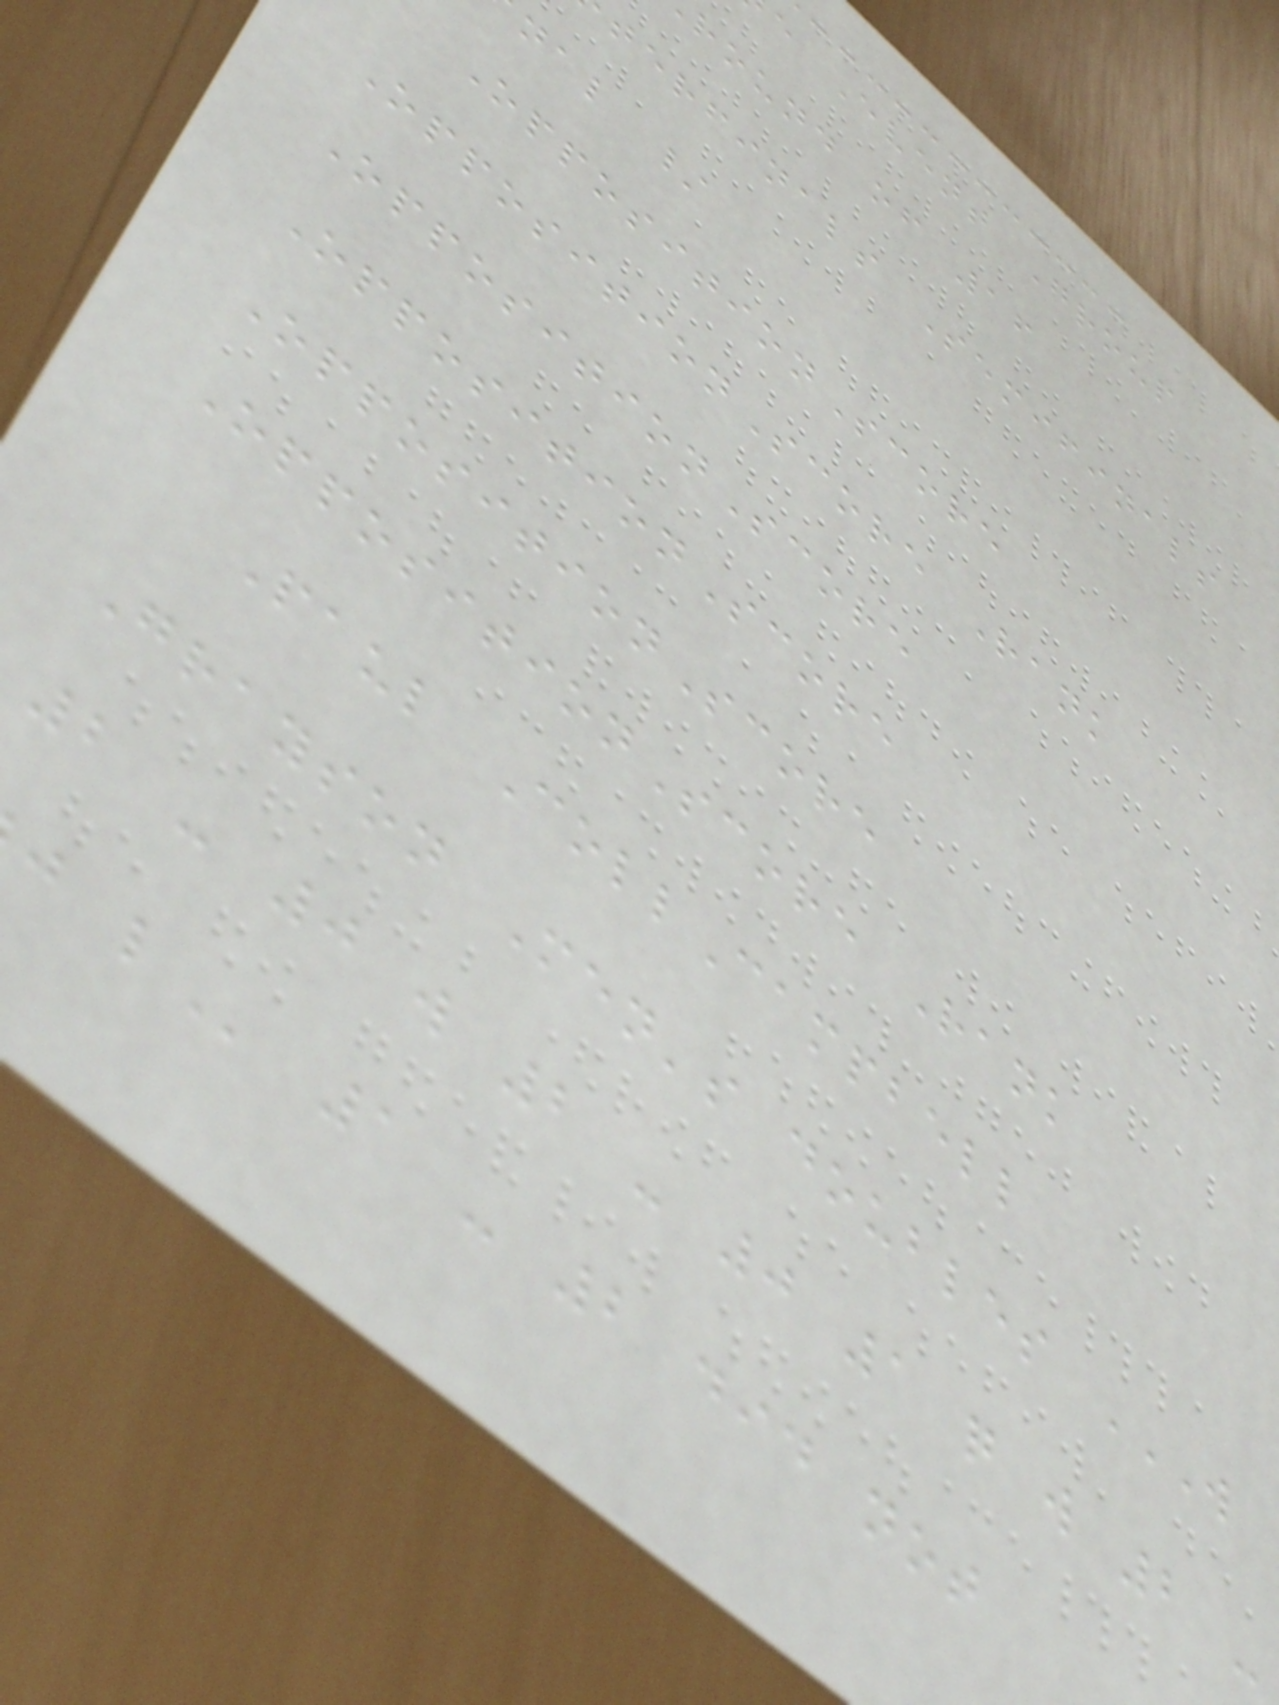e Event Group
round of 16
terfinals Semifinals
nal /
OppositionScore
OppositionScore Rank
OppositionScore
OppositionScore
OppositionScore
OppositionScore Rank
Paul CollCampbell
Grayson Men's doubles W
2 - 0 w 2 - 0 1 q w 2 -
